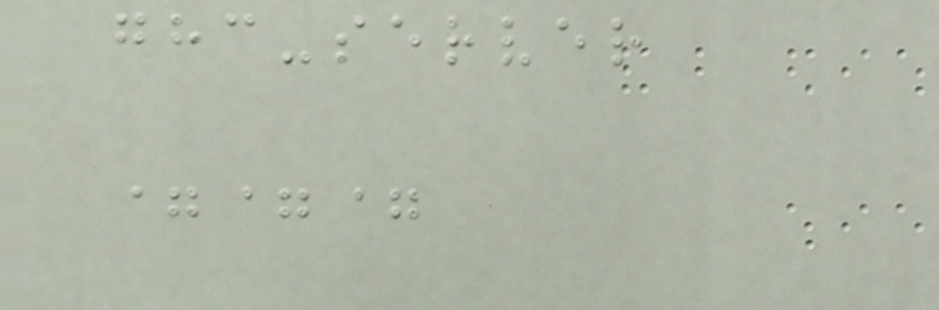ghc-server
===
